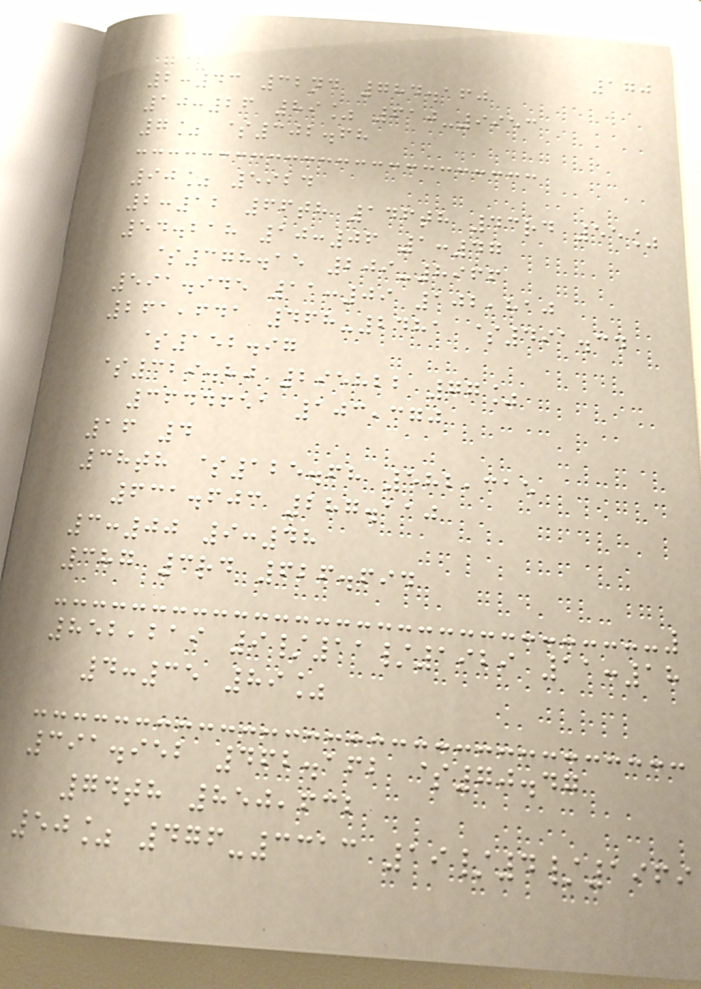170
2:43 32nd 784.160
10:26 89% 610-9953
7% $302.68
90% 5924
2:12 66th 146th 43rd 55%
54.218 10:06 1:47
$378.15 209-8966
591.945 11:09 102,810
261,641 468-2481 $491.34
$152.97
$329.80 295822 77%
3644651 103,370
16 4
38th $125.68 582,315
631.603 287.110
3:00 9:48
387 3rd 626.694
852,219 9/11/1929 11:18
4:35 89%
391.952 462.162 $70.47
74th 850,632
50% 476-3313 19/4/1969
